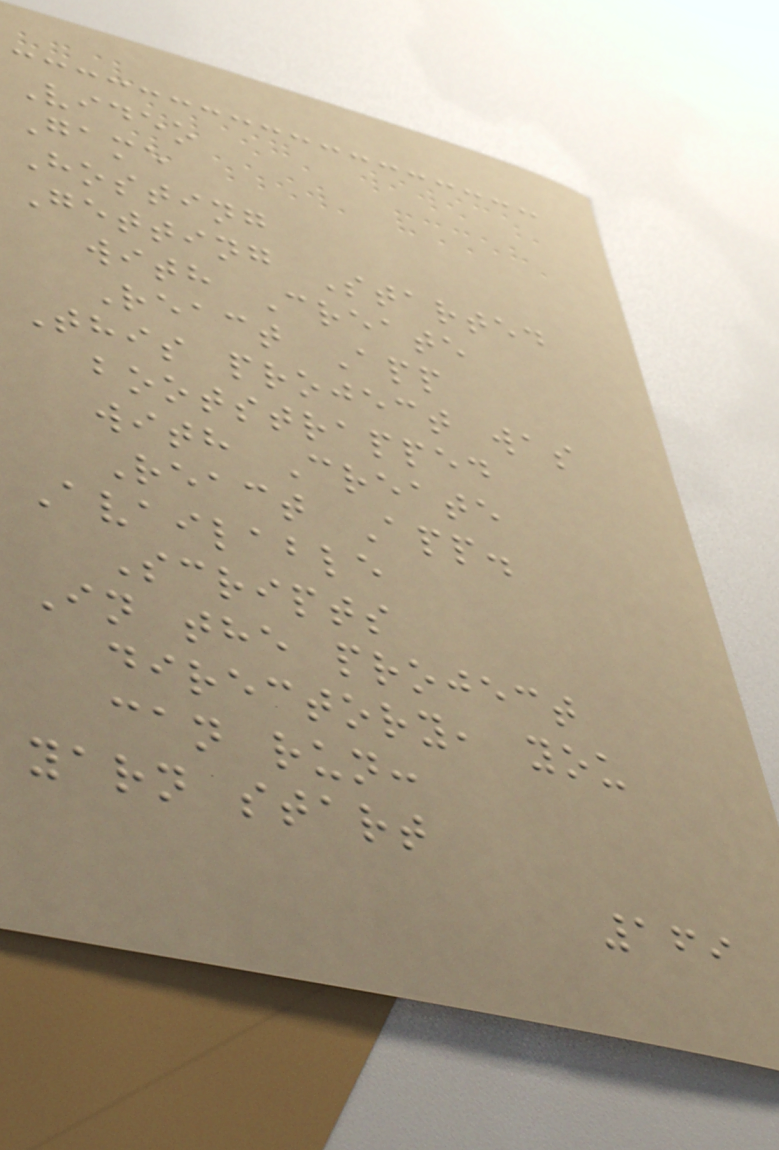Video
Game
Hosting
Getting Started
with Create
React App
This project was
bootstrapped
with Create
React App.
Available
Scripts
In the project
directory, you
can run:
yarn start
169
